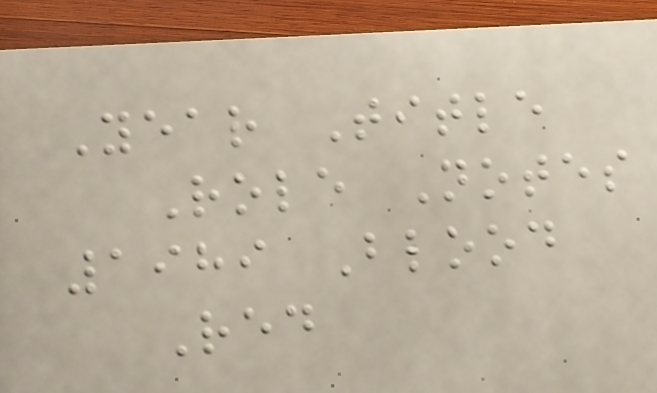Year Title
Role Notes
1989 Blood
Red
